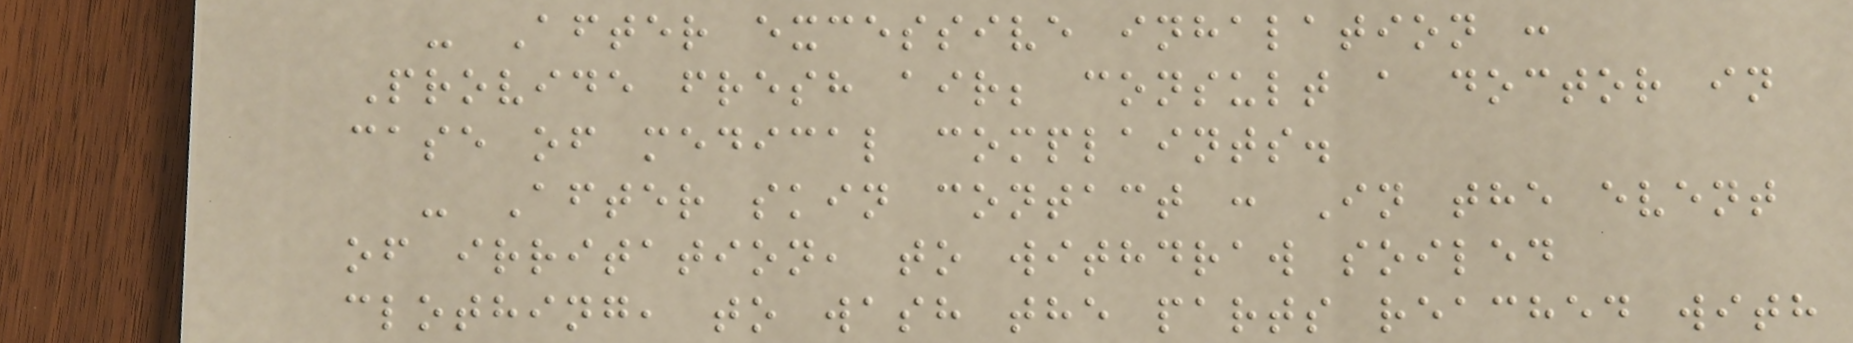- After excessive inhalation :
Provide fresh air; consult a doctor in
case of medical complaints.
- After skin contact : In the event
of irritation, to withdraw soiled
clothing, to wash the parts reached with
